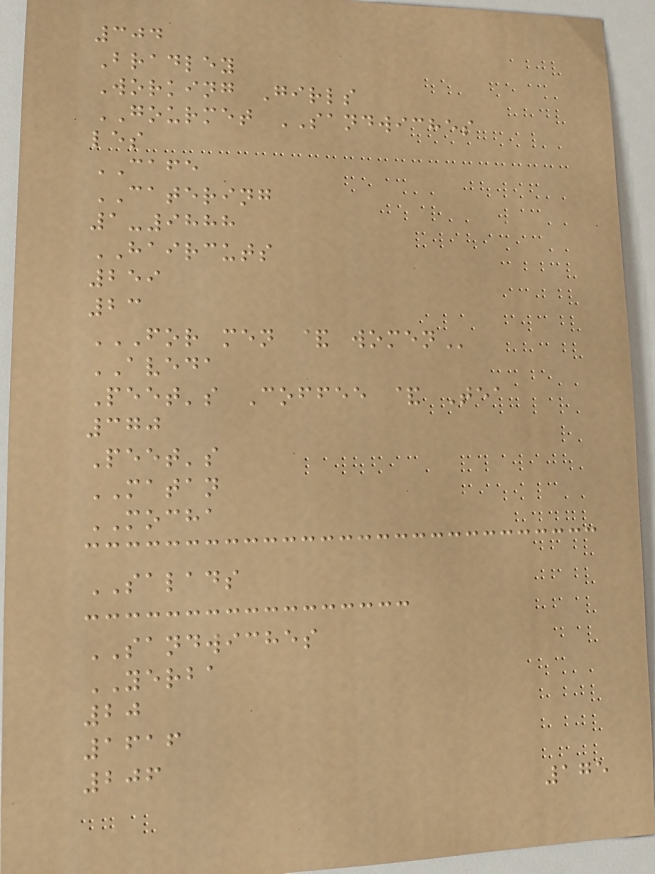304
Bradley
Working Girls
GOURMET SANDWICHES
les
CAFE
CATERING
1-9888
HAIRCUTS
259
23
FOR MEN & WOMEN
AVEDA
Peet's Coffee & Tea
370
Peet's
MATAN
MOCHA
SALADS
SANDWICHES
YERBA
20
1616
206
175
